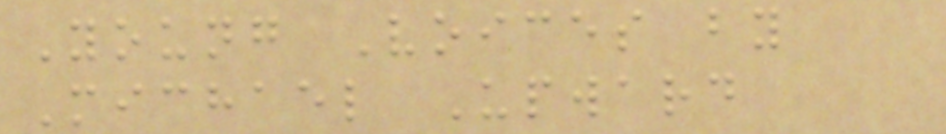Young Voices by
Michael Upward
